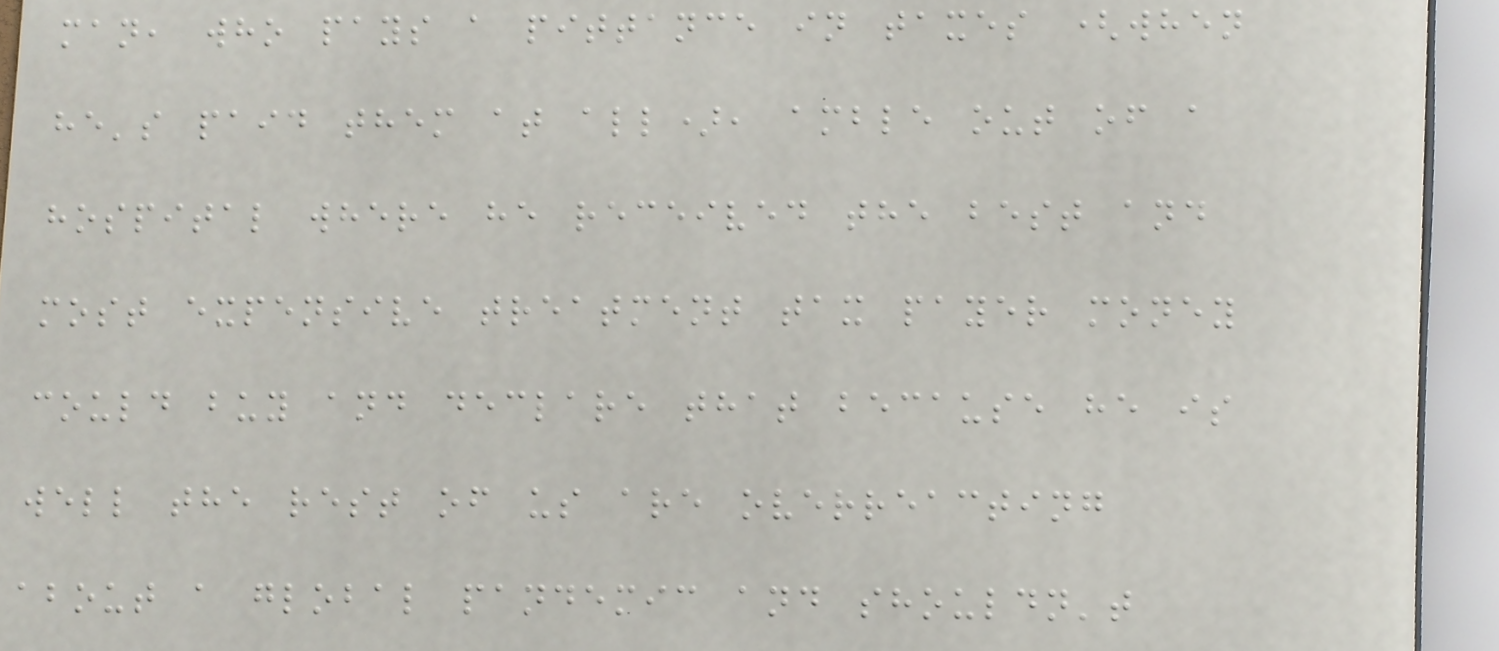man, who pays a pittance in taxes (when
he's paid them at all), amble out of a
hospital where he received the best and
most expensive treatment tax payer money
could buy and declare that because he is
well the rest of us are overreacting
about a global pandemic and shouldn't
